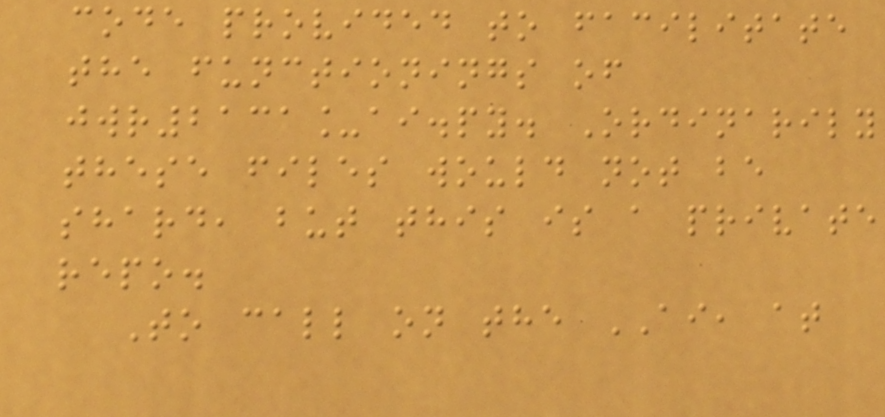code provided to facilitate
the functionings of
jwr2131_ai.py. Ordinarily
these files would not be
shard, but this is a private
repo.
To call on the AI, at
